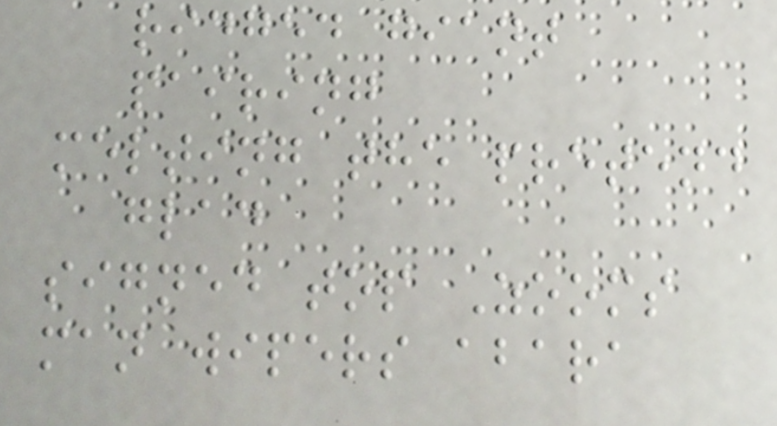ridged giant
pairing
melting the pretend
glad
signed top Zooms
man wipers abara
